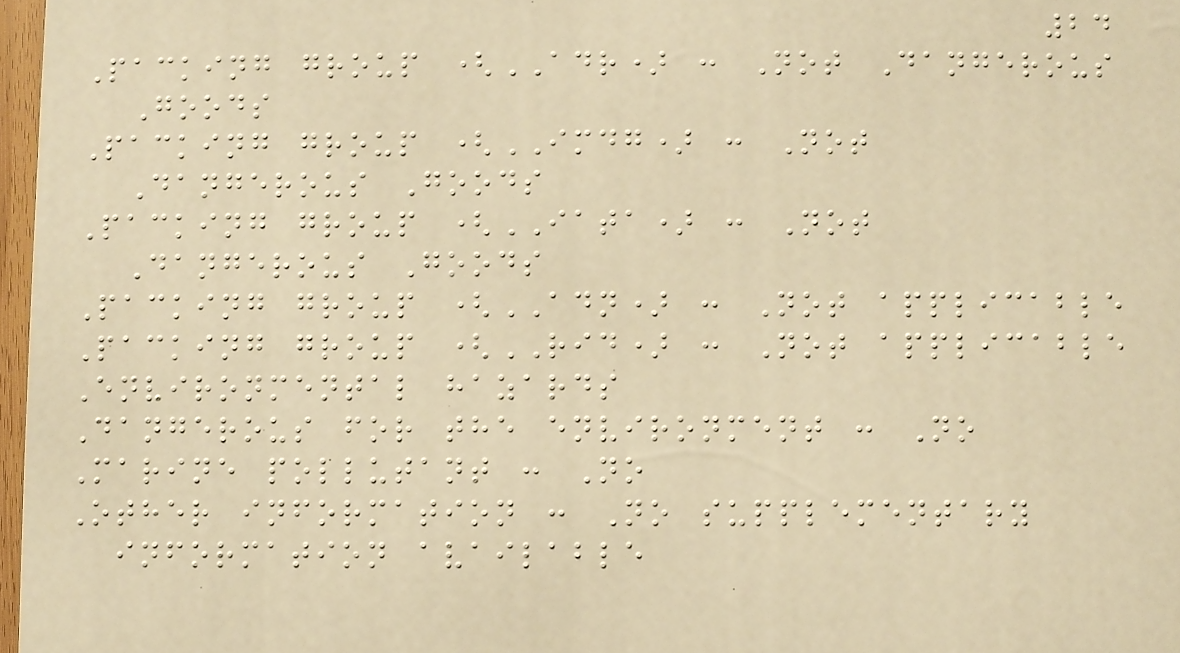24
Packing group (ADR) : Not Dangerous
Goods
Packing group (IMDG) : Not
Dangerous Goods
Packing group (IATA) : Not
Dangerous Goods
Packing group (ADN) : Not applicable
Packing group (RID) : Not applicable
Environmental hazards
Dangerous for the environment : No
Marine pollutant : No
Other information : No supplementary
information available
